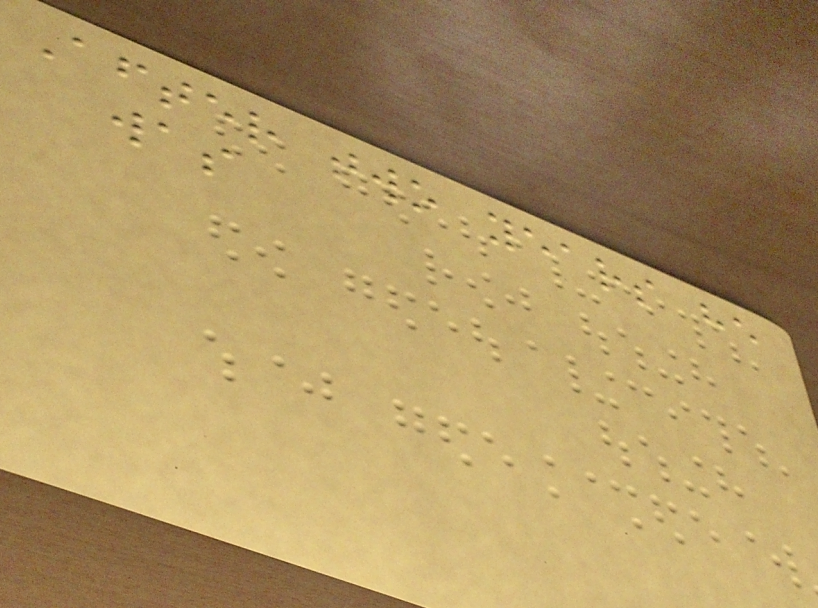After two years he
was
